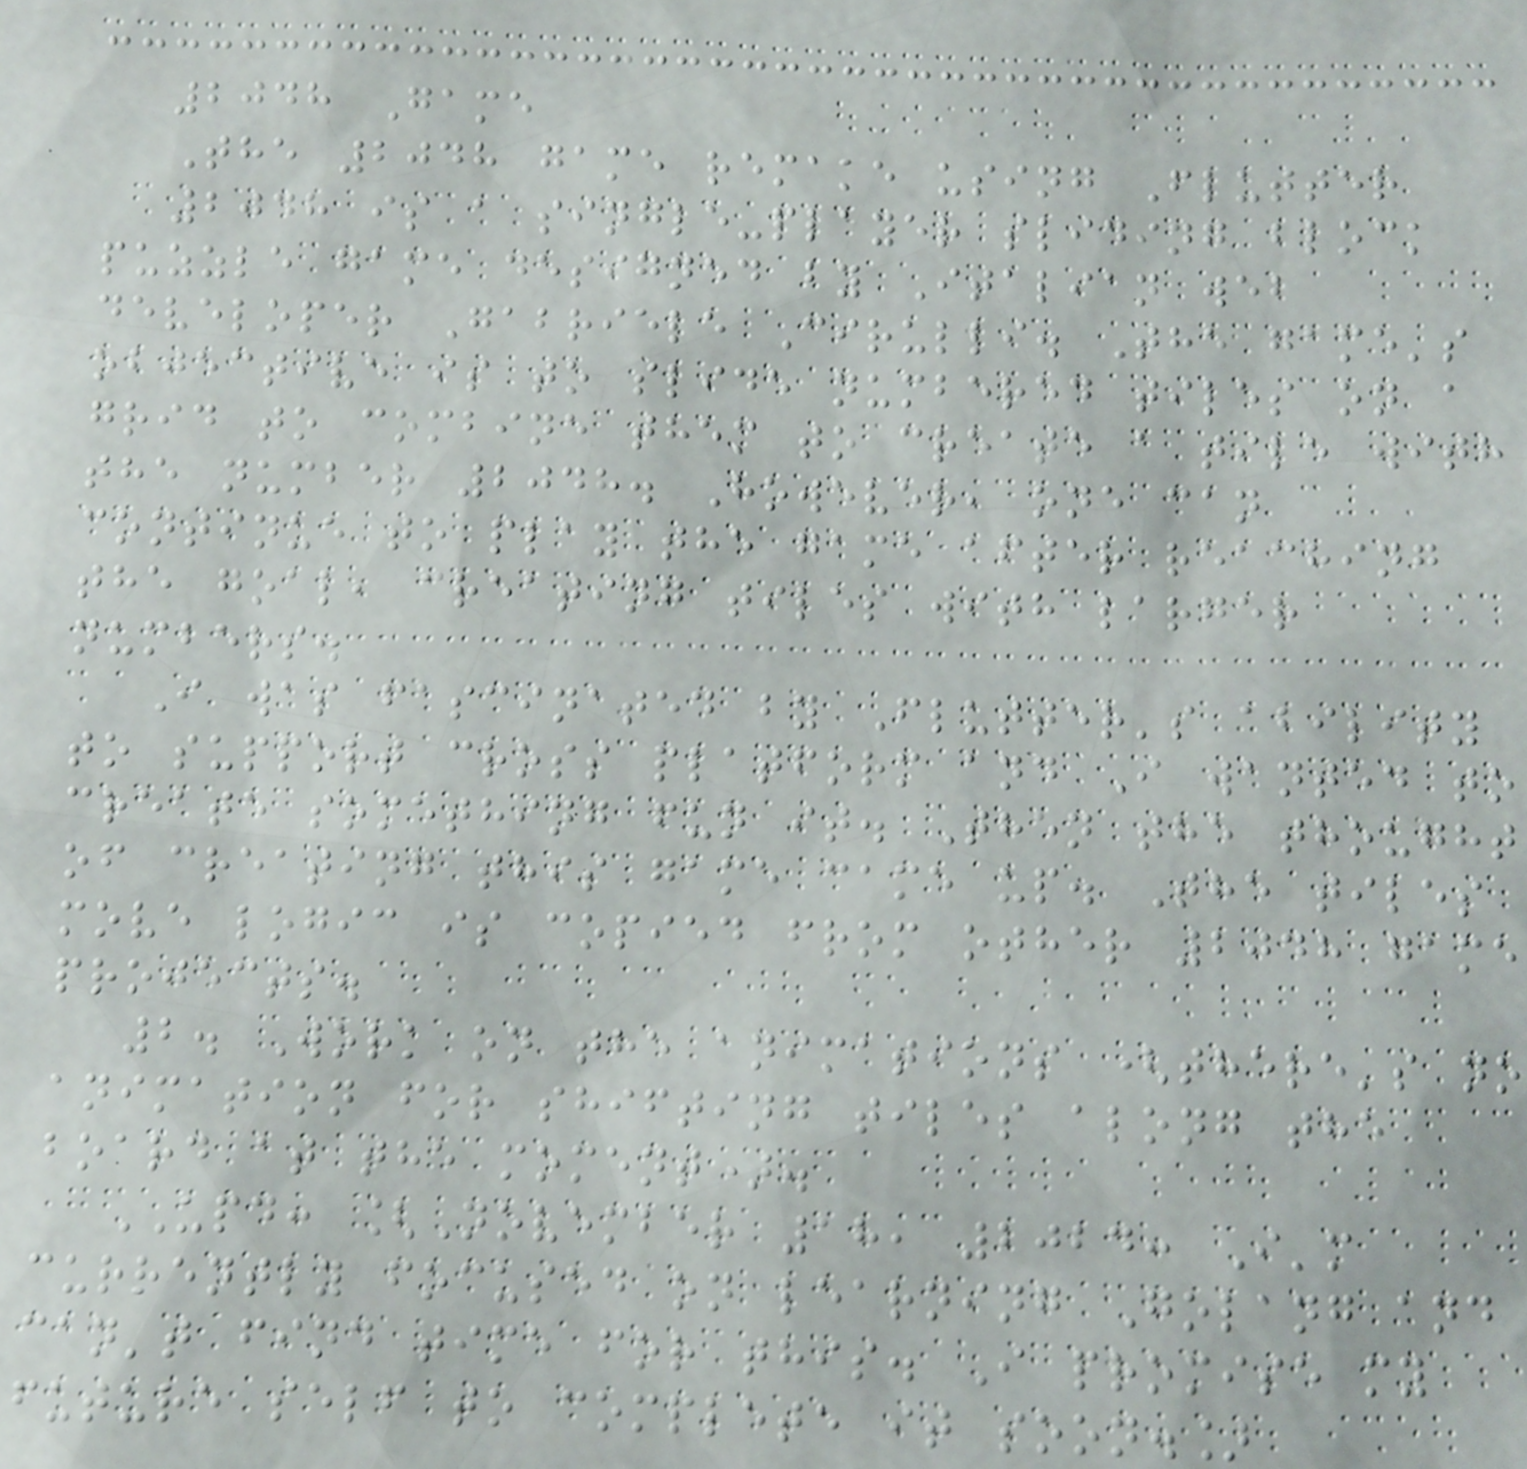2048 Game
The 2048 game remake using Flutter
2048 is a single-player sliding block
puzzle game designed by Italian web
developer Gabriele Cirulli. The game's
objective is to slide numbered tiles on a
grid to combine them to create a tile with
the number 2048. However, one can
continue to play the game after reaching
the goal, creating tiles with larger
numbers.
I was fascinated by Flutter's ability
to support cross platform and I wanted to
create something fun it. Then the thought
of creating this game came up. The tiles
move logic is copied from other 2048 game
projects.
2. Work on the animations (there's no
animation for shifting tiles along the
board at the moment).
UPD: [November 18, 2024: I'm
currently focused on learning Golang and
can't find time for this. I promise my
future self to complete it soon.]
